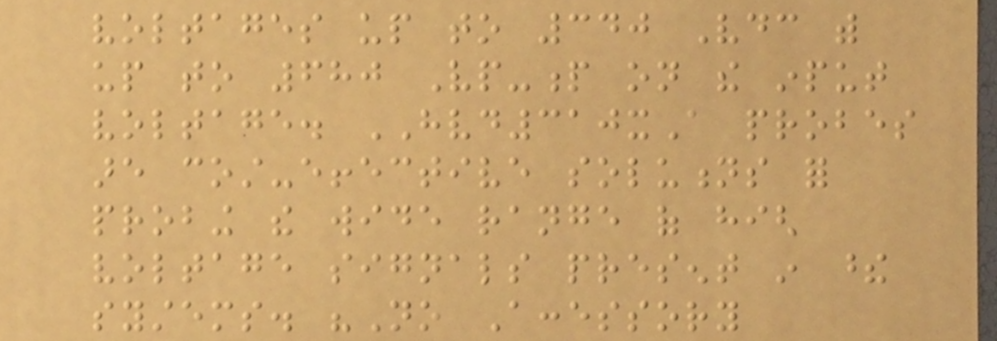voltages up to 340 Vdc with
up to 680 Vp-p on the input
voltage. HVD310xA probes
are cost-effective solutions for
probing the wide range of high
voltage signals present in these
systems. "No Accessory
